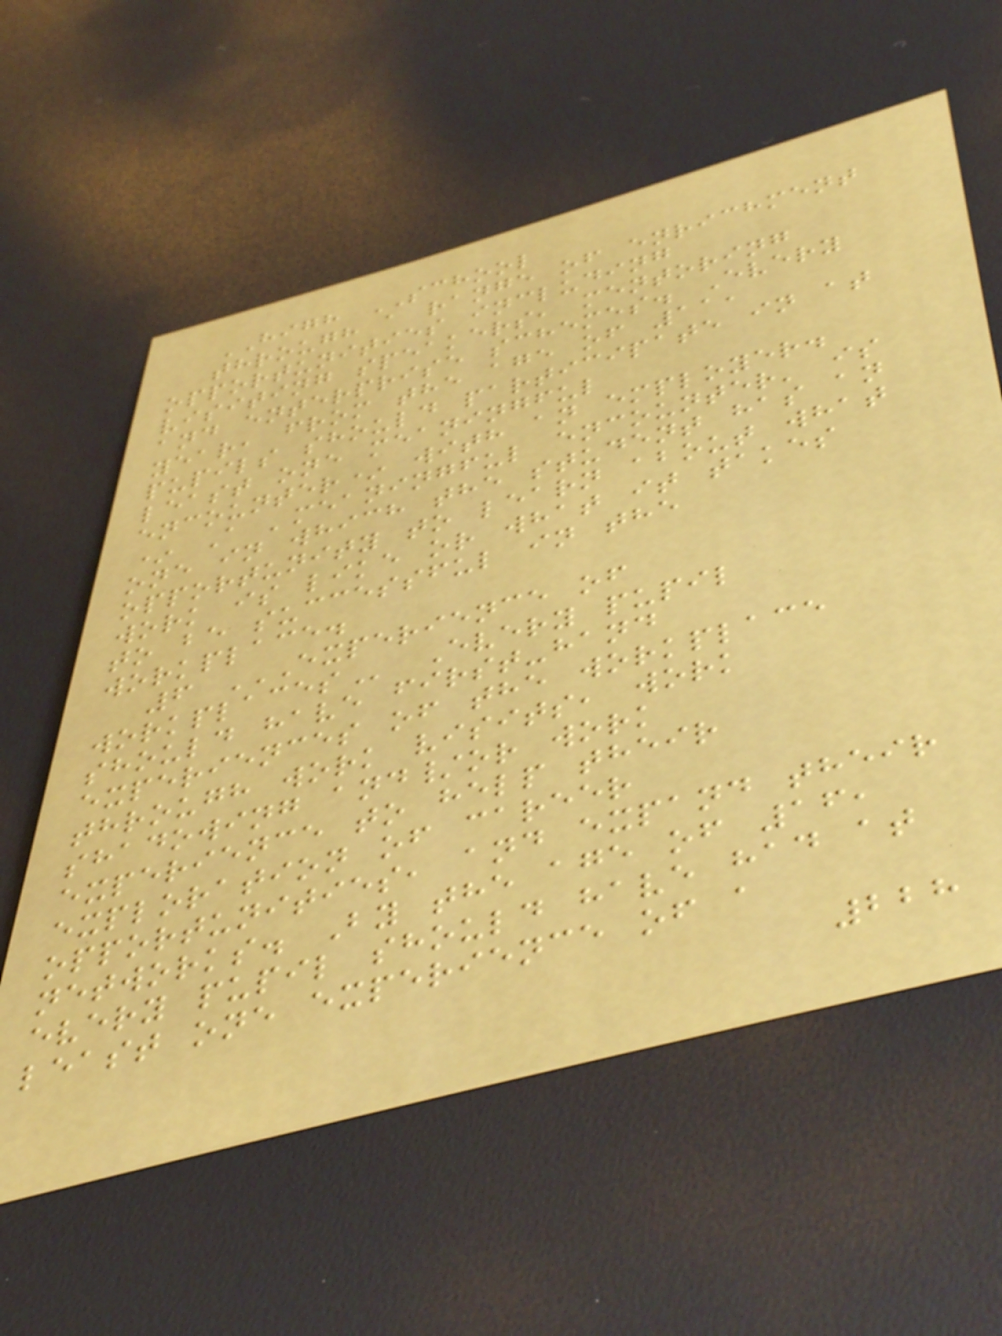HIGH SCHOOL
through a range of enrichment
opportunities including
visiting speakers, mentoring
and enterprise schemes. Every
year, from the age of 11,
pupils should participate in at
least one meaningful
encounter* with an employer.
* A 'meaningful encounter' is
one in which the student has an
opportunity to learn about what
work is like or what it takes
to be successful in the
workplace.
6 EXPERIENCE OF
WORKPLACES Every pupil
should have first-hand
experiences of the workplace
through work visits, work
shadowing and/or work
experience to help their
exploration of career
opportunities, and expand their
networks. By the age of 16,
every pupil should have had at
least one experience of a
228
